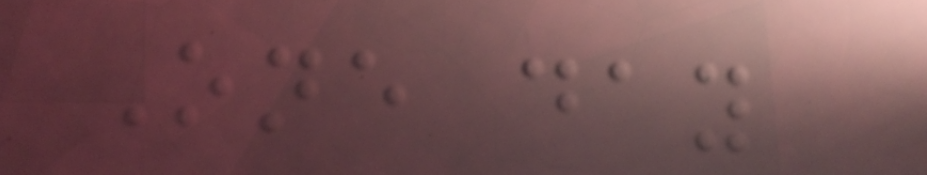One day
